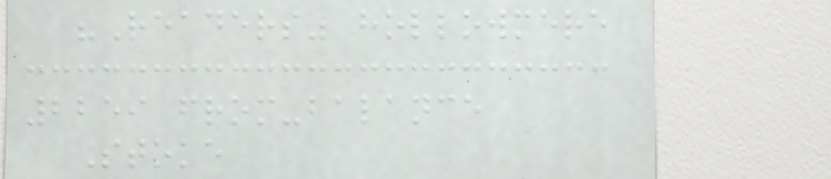"Readers" hollowmere
2259 from-balance
Stoke
